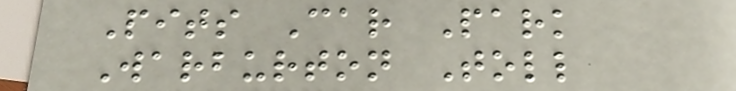Pits Car Park
Warburton Toll
